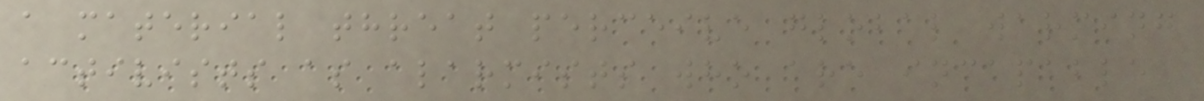a material threat perceive global warming
activists as alarmists who are incapable
